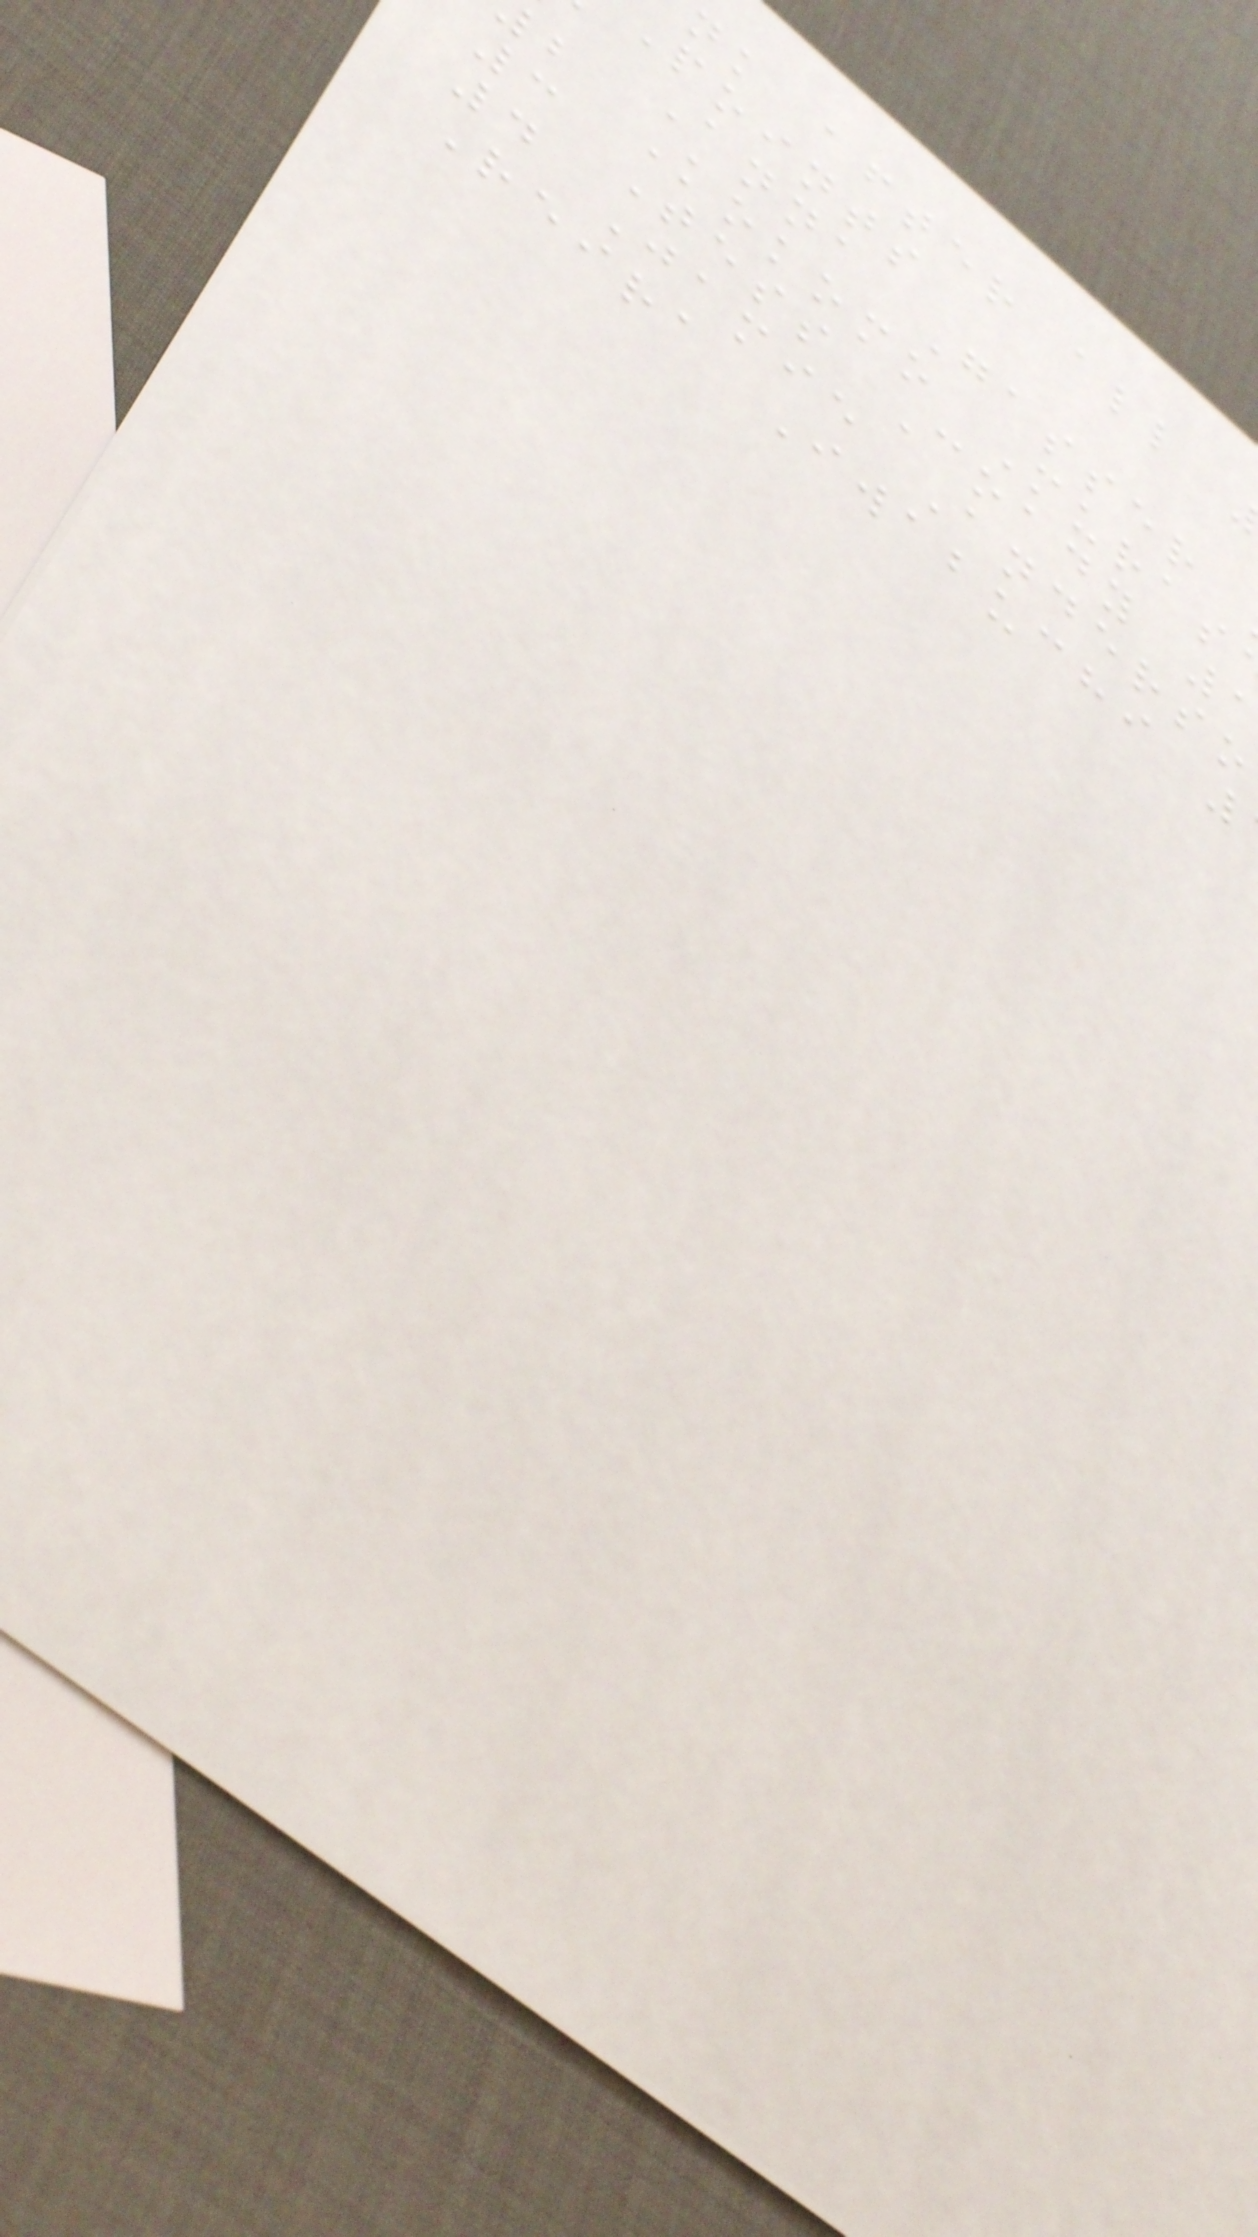nk after all
Points
Anna Gasser
b Kokomo Muras
3 Tess Coady
4 Jamie Anderso
Reira Iwabuchi
